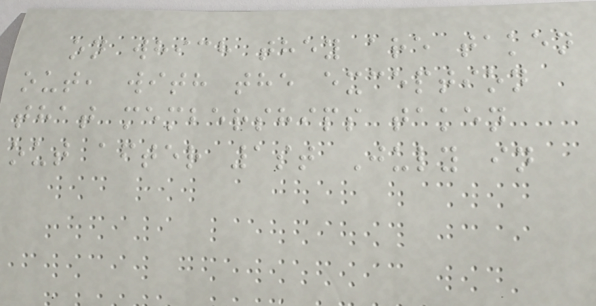on which they are taken
out, with the exception
that memberships taken
out after 1st July in
